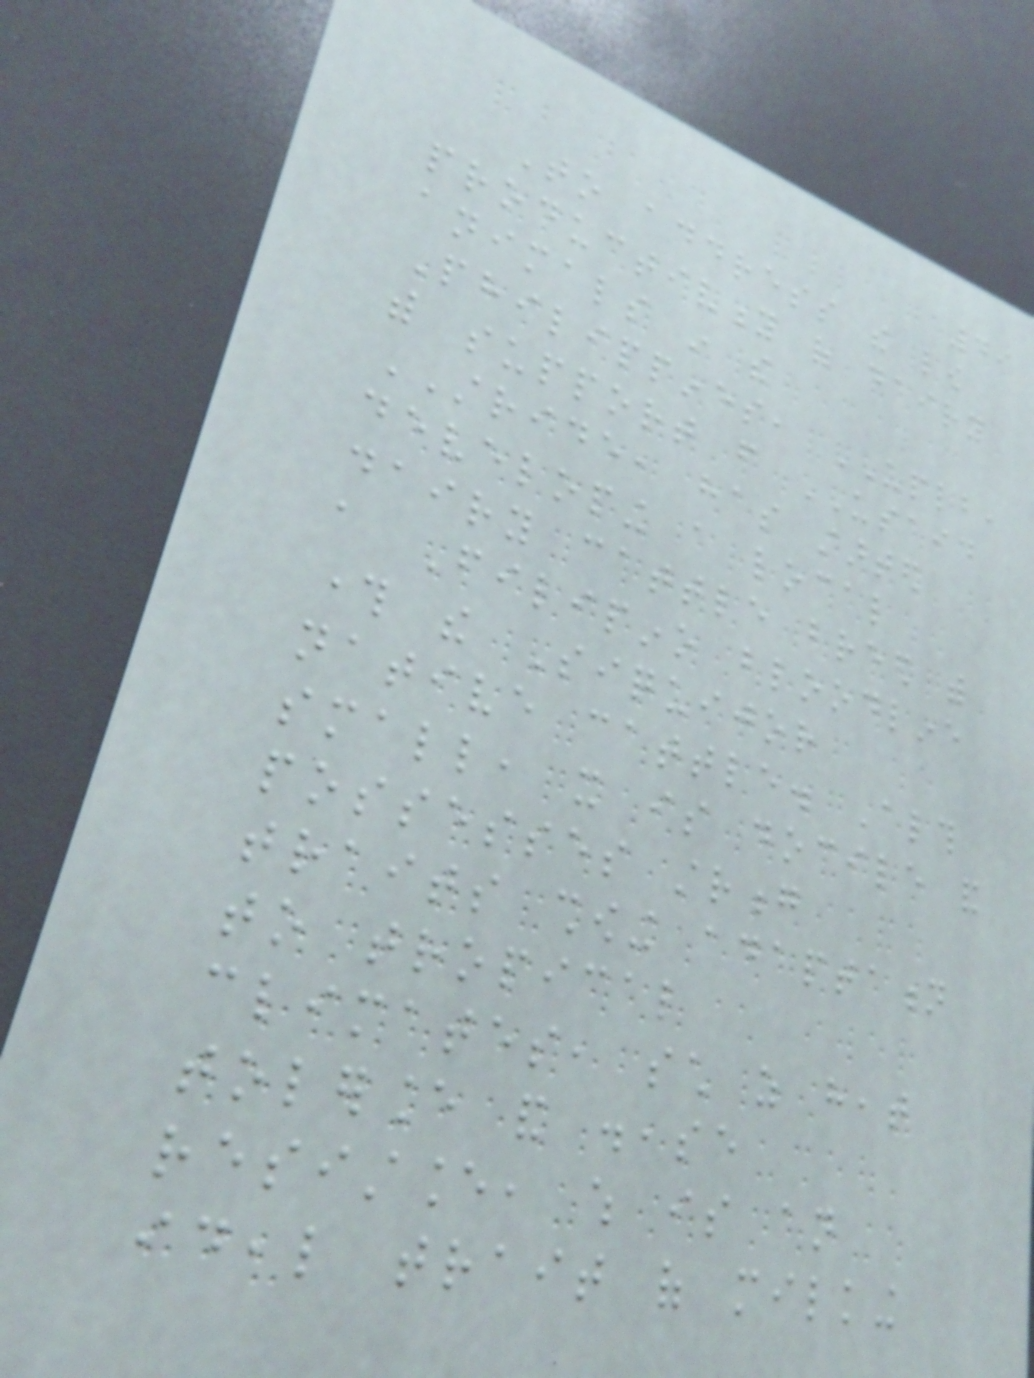49
To address the low
productivity of dairy
animals in the
Philippines, UPLB,
with support from USAID
STRIDE, has started
developing a local
dairy cattle breed with
a Filipino bloodline
through the Siquijor
native cattle. Although
small, it is docile and
possesses strong
traits showing adaptation
to tropical
climates, such as heat
tolerance and disease
resistance, which is an
ideal trait of milking
